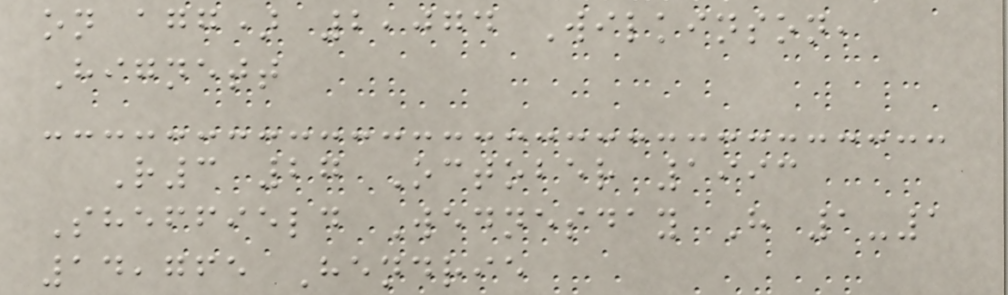on agg) 2,074 Wilkinson,
Hignett
R3 27 October 1993
Sheffield Wednesday H 1-1
14,765 Hendrie
